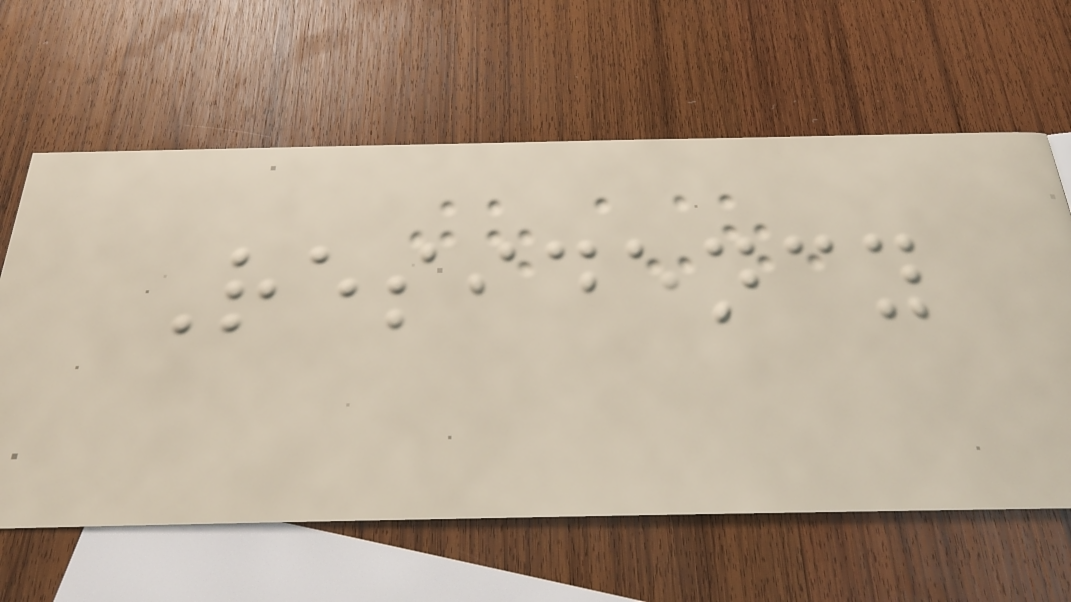Residency
